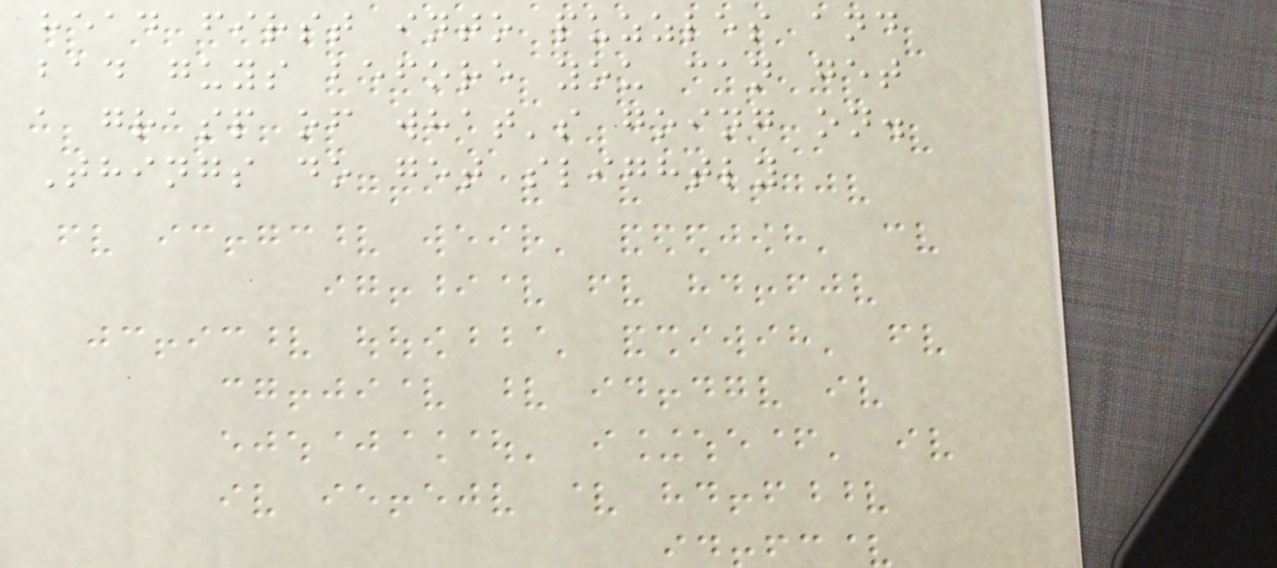head first into puzzles and
bad guys before you can get
a grasp of what's going on.
Things do get slightly
